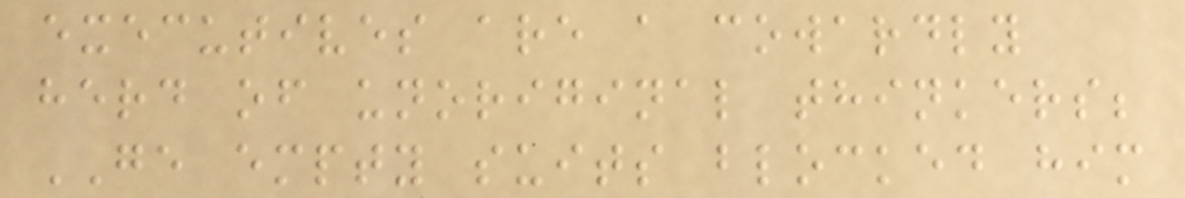executives are a cowardly
herd of unoriginal thinkers;
GE empty suits blocked him
